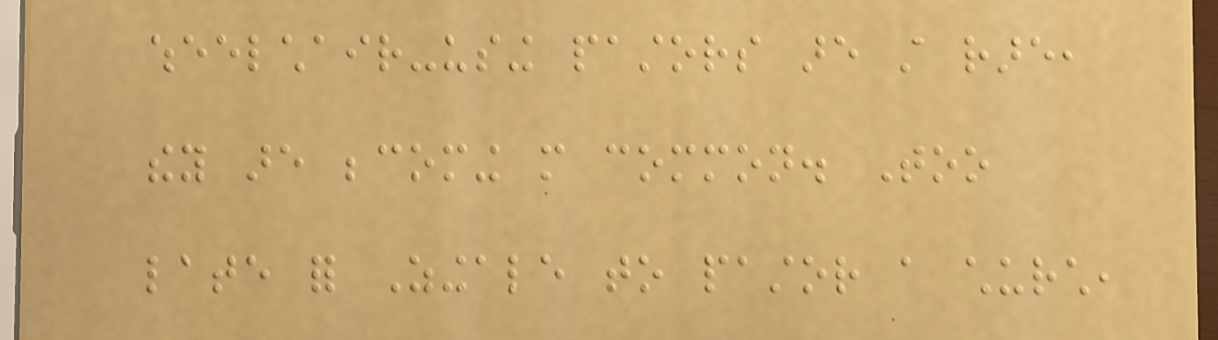wheelchair-using pastors are still rare,
they are becoming more common. Too
late for Zingale to pastor a church,
